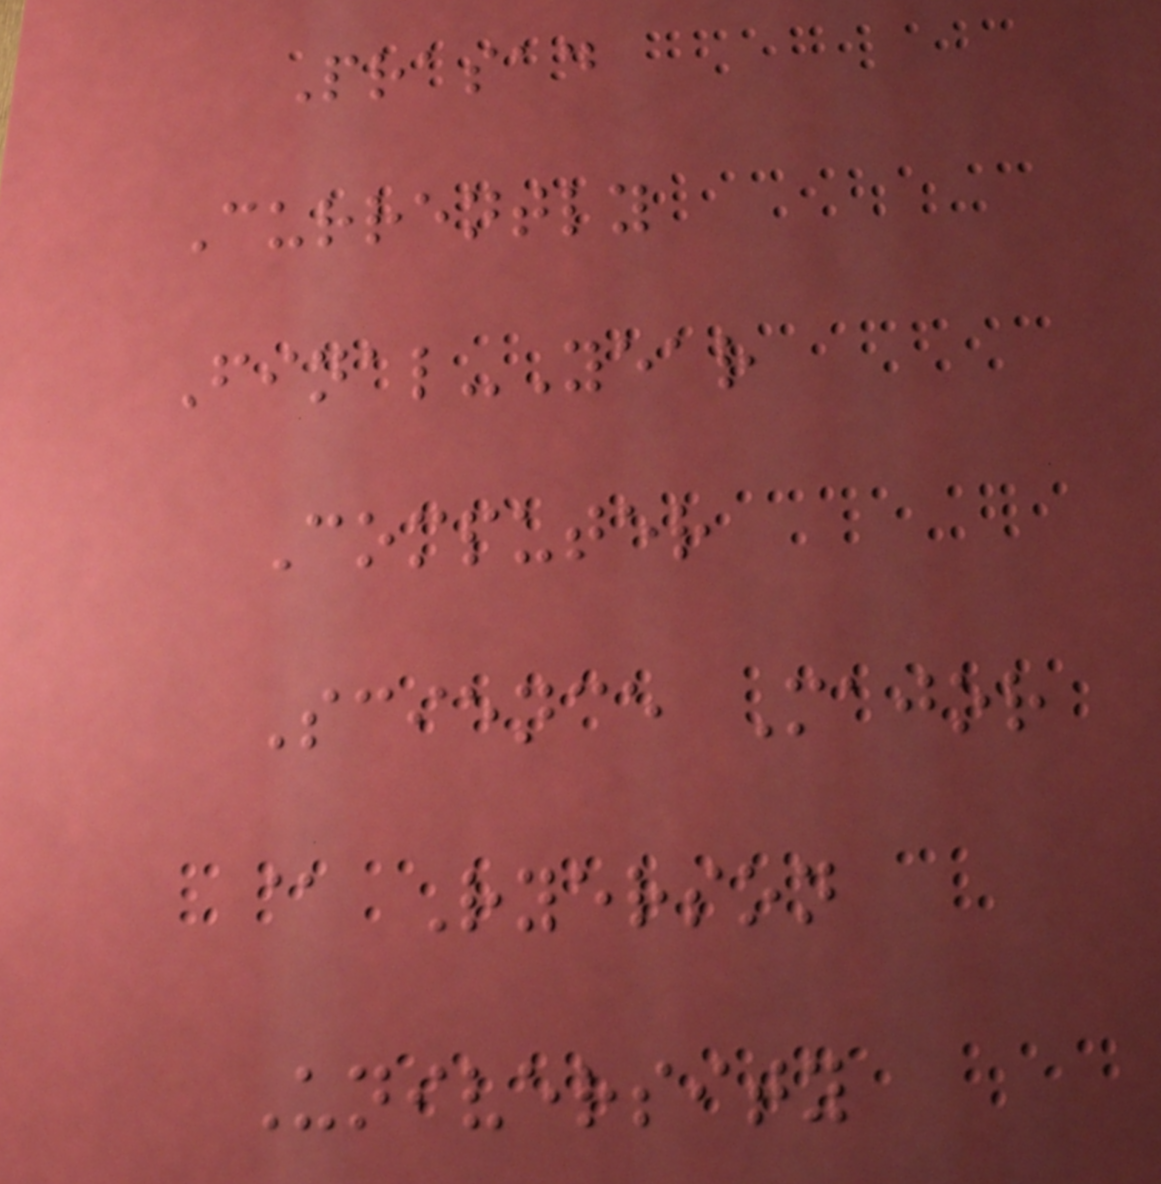Prasad
Currently
Final-Year
Computer
Science Major
@ Ryerson
University
